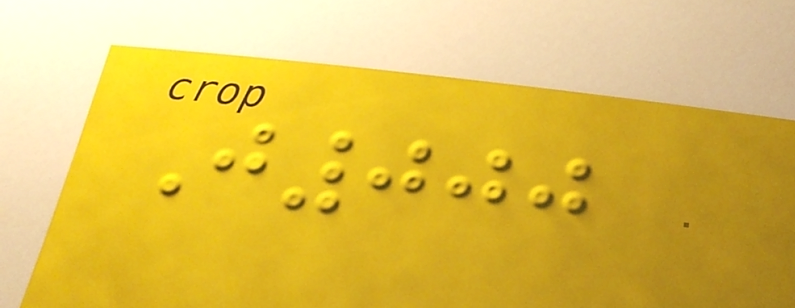J000
